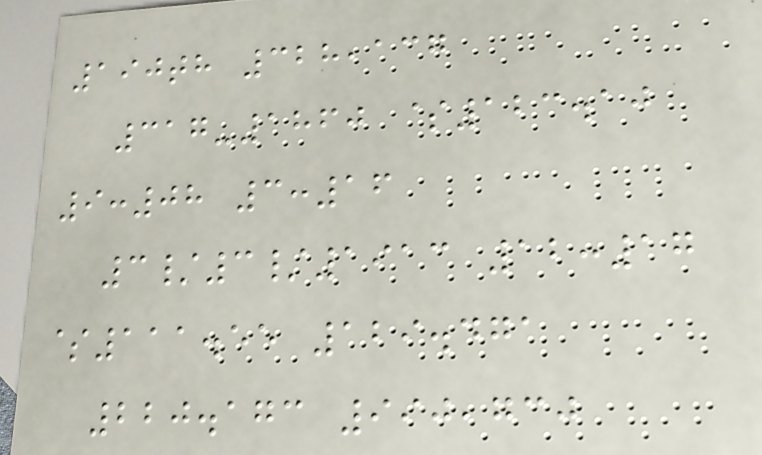190th 328,137
317-1860 $123.10
9:08 3:16
3/3/1913 12:17
$111.55 129.471
220.173 990,730
